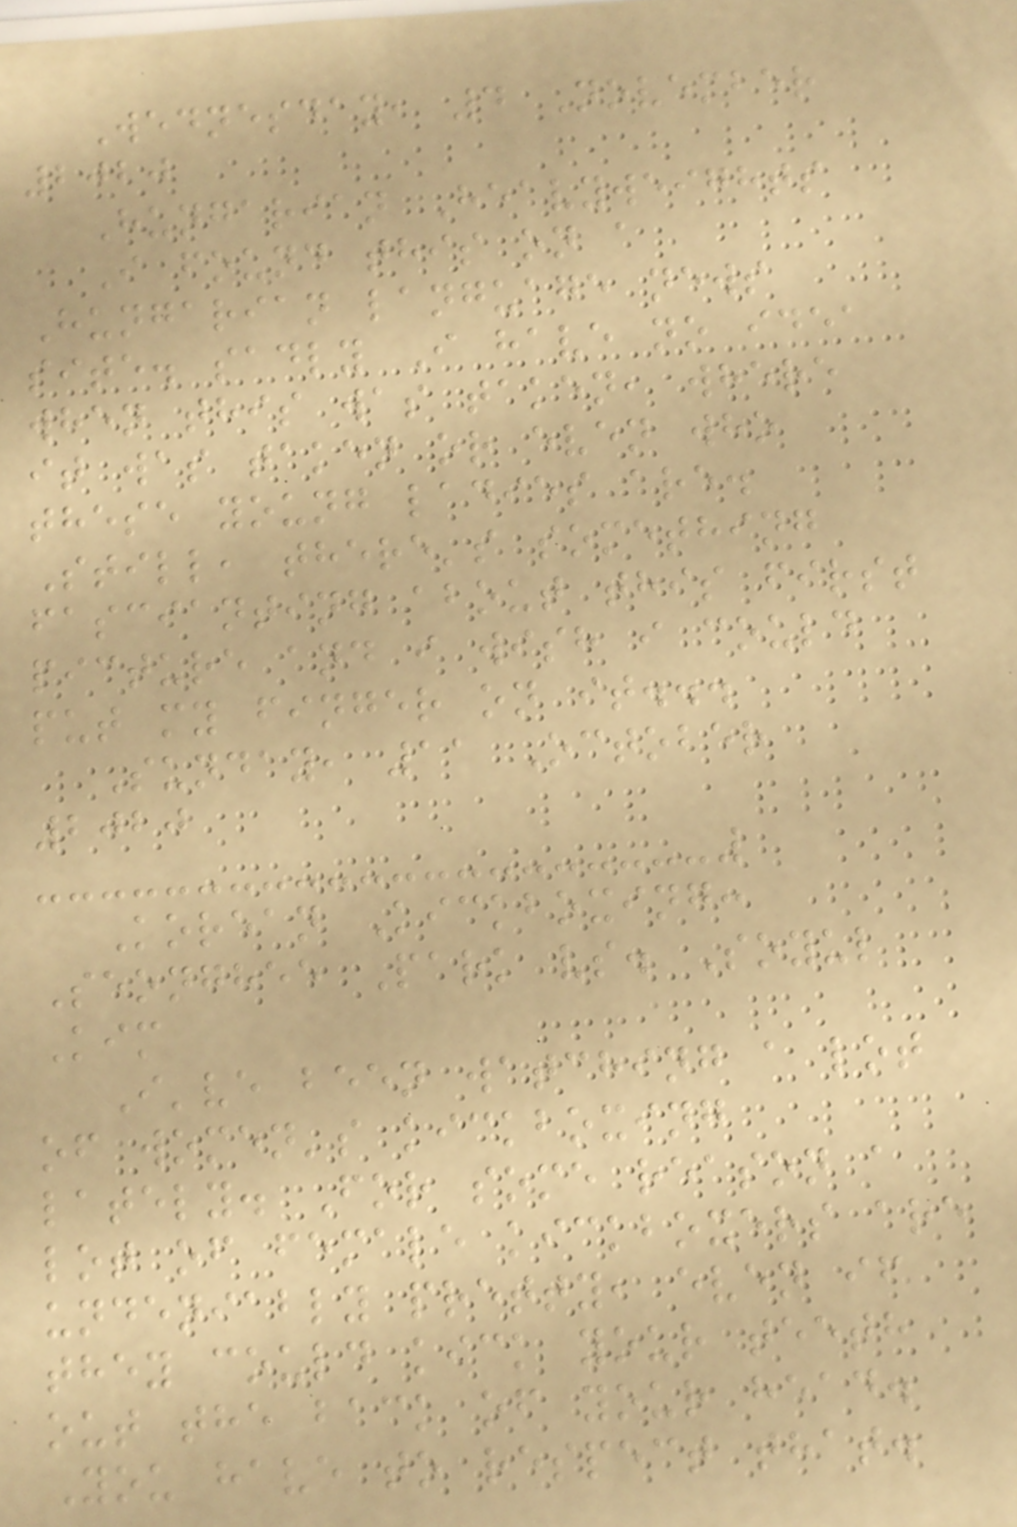Wednesday, 4 November
2020
Hungarian Heavyweights
I found this on a
Hungarian language news
site. sadly I have no idea
when this was taken, where
it was taken or even who
these young ladies are.
Still, there's something
fascianting about this first
picture and i wish i could
put my finger on it...
Sunday, 11 October
2020
Korean Kickboxing:
Seonghee Park vs. Soyul
Kim
I've been watching a lot
of women's kickboxing
lately. For some reason a
lot of female kickboxers are
undeniably pretty, even if
they could kick your teeth
out the back of your head.
You have to respect that.
